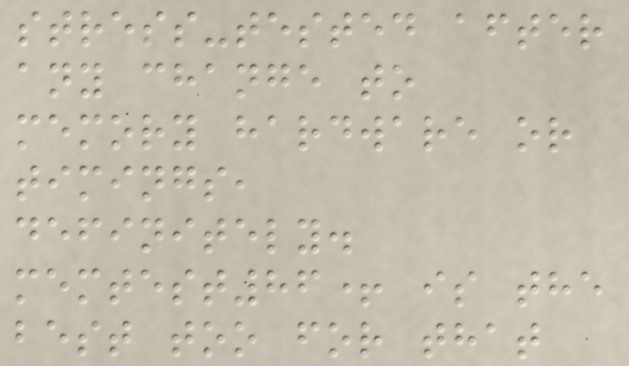stress-tested after
any change to
memory hardware or
timings,
definitely.
memtest86+ is the
best too for that
